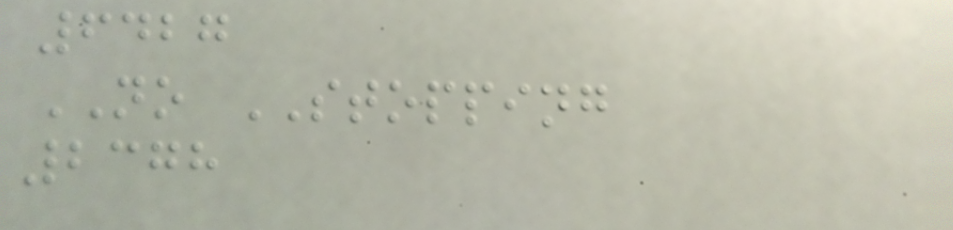6427
NO STOPPING
2378
